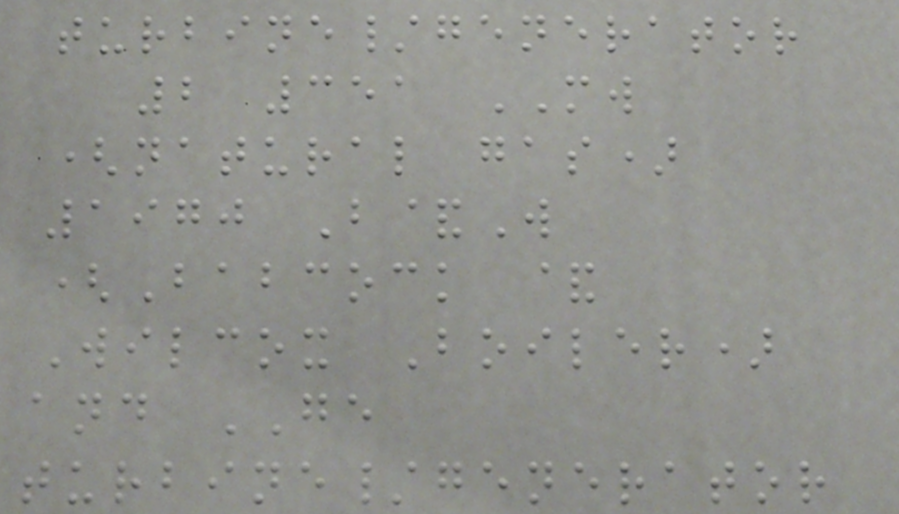turbine/generator
2 351 MW
(natural gas)
1970 B&W
(Babcock &
Wilcox Boiler)
and GE
turbine/generator
